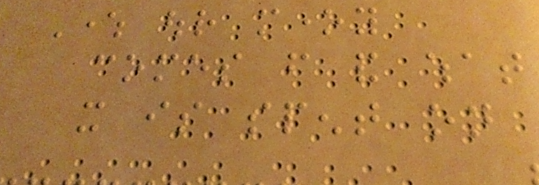Where our money
comes from and what
it is spent on
